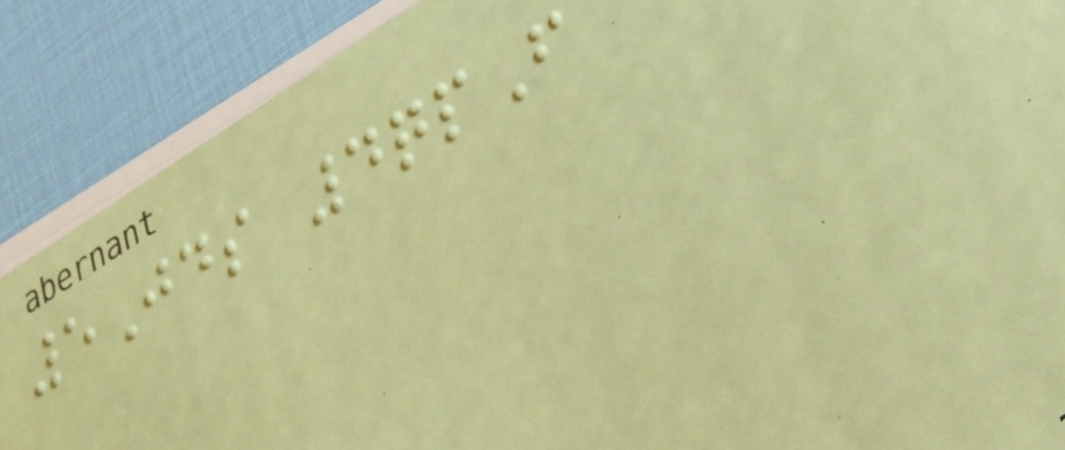5Jds 4qpF
